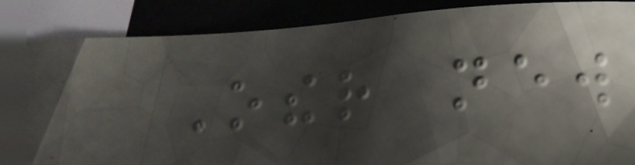Other new
